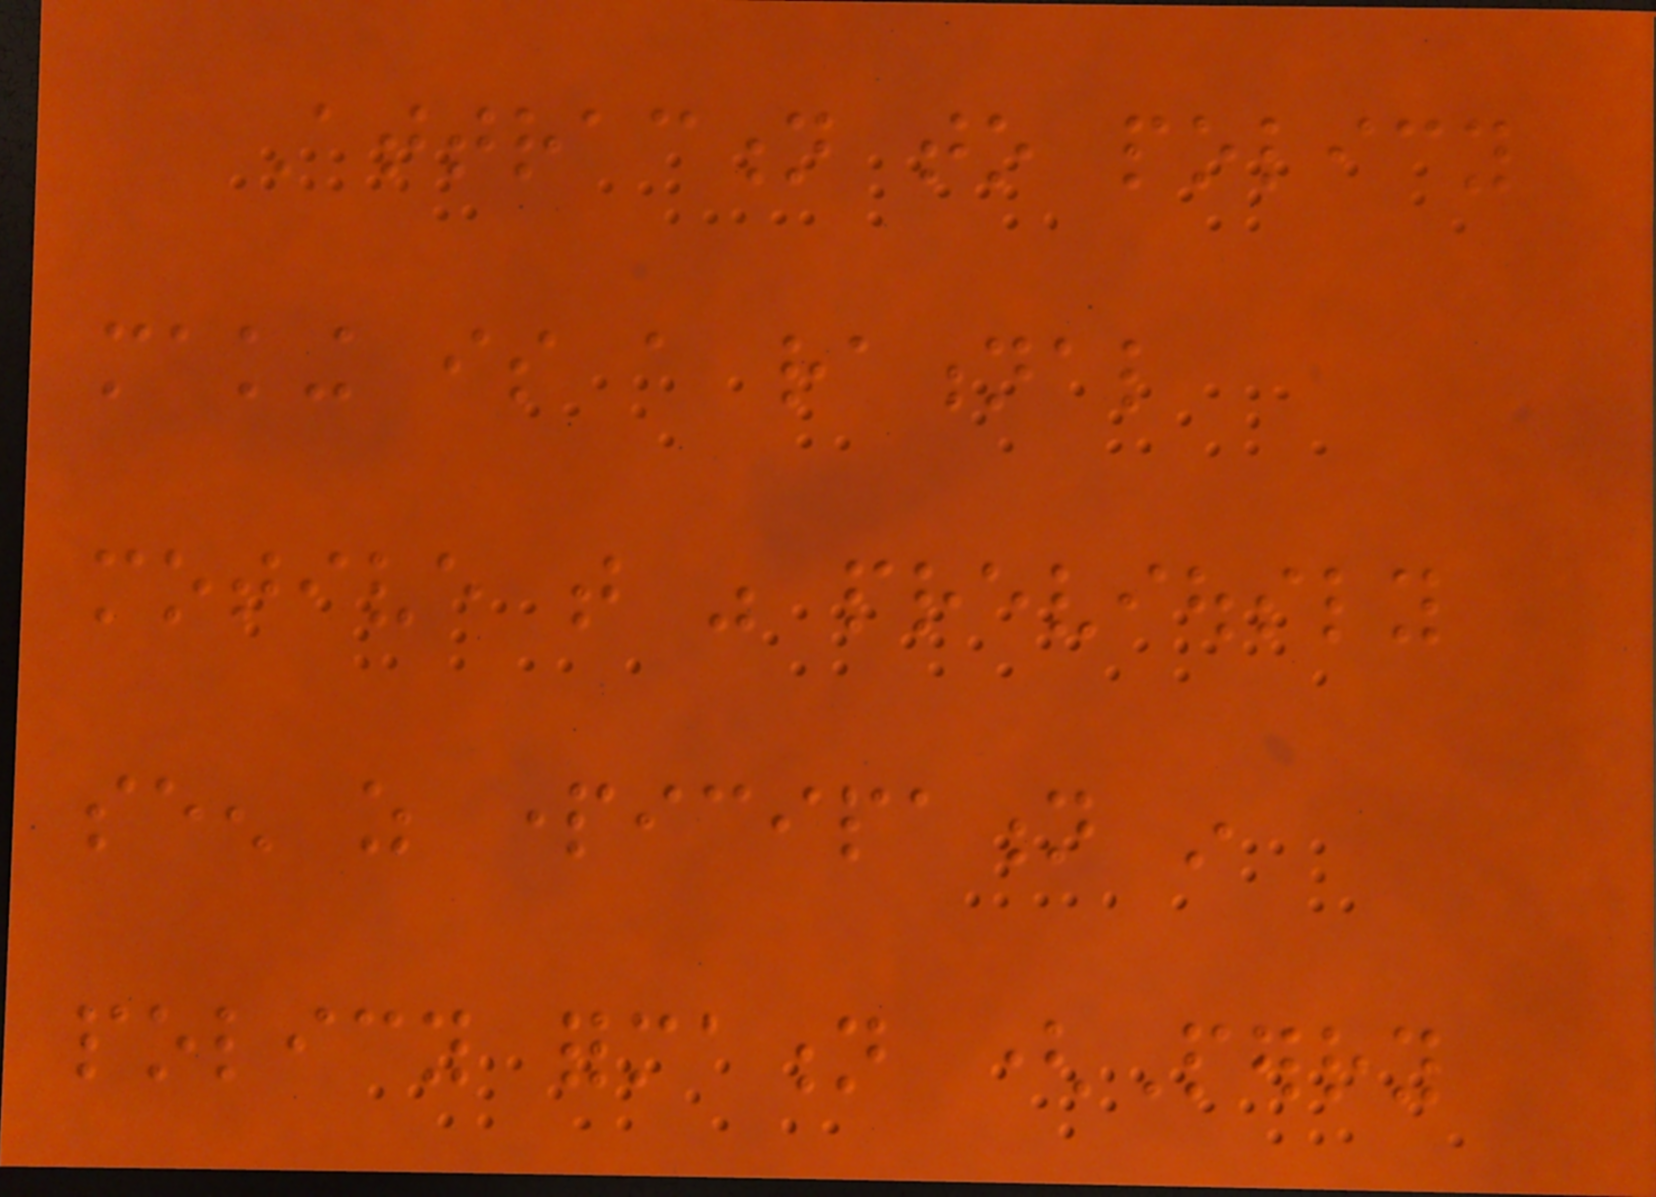Attraction to policy
making is a rational
motive that was previously
seen as participation in
policy formation (Perry
